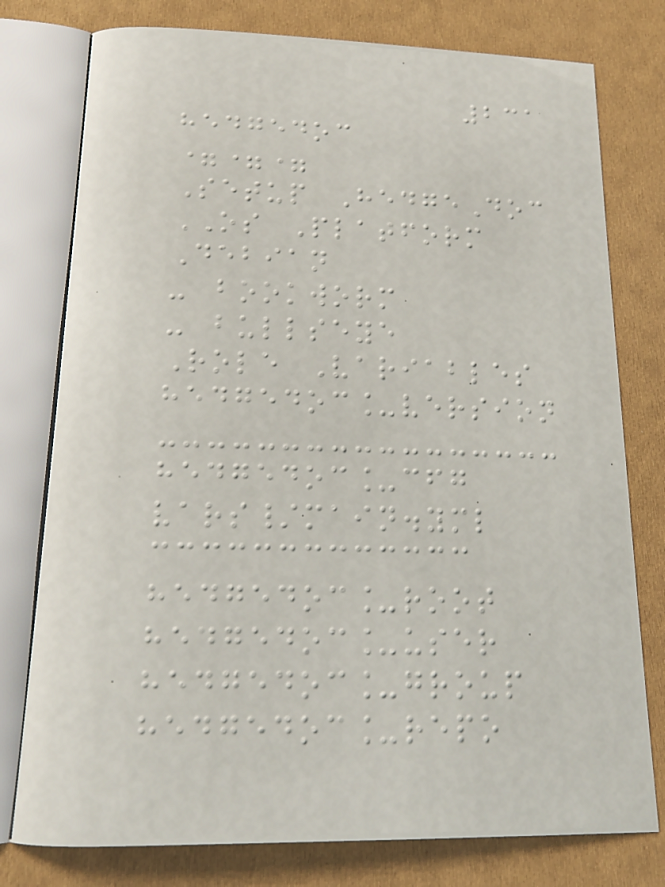231
hedgedoc
===
Setup HedgeDoc
OS Platform
Debian
- bookworm
- bullseye
Role Variables
hedgedoc_version
hedgedoc_cfg
vars/main.yml
hedgedoc_root
hedgedoc_user
hedgedoc_group
hedgedoc_repo
